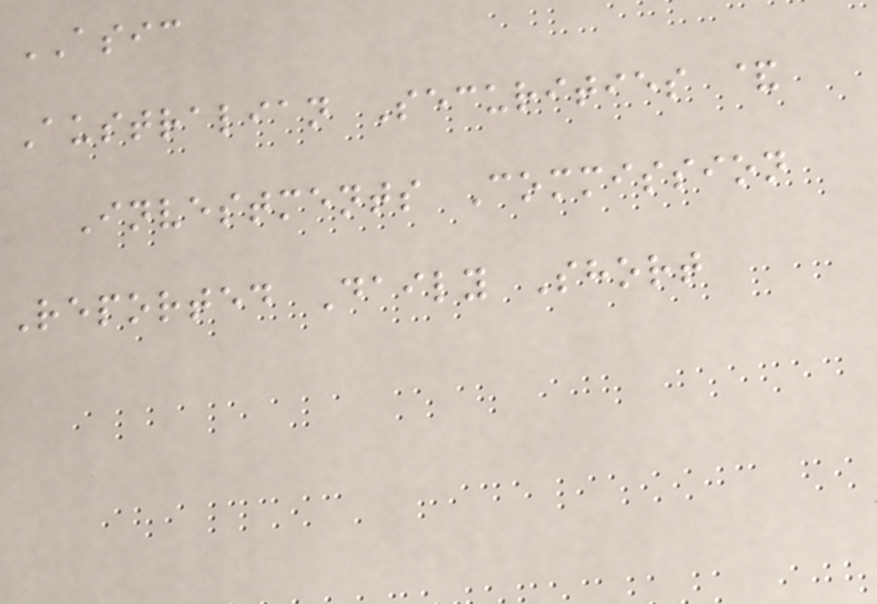ASIC
Australian Securities &
Investments Commission
Reported Daily Short
